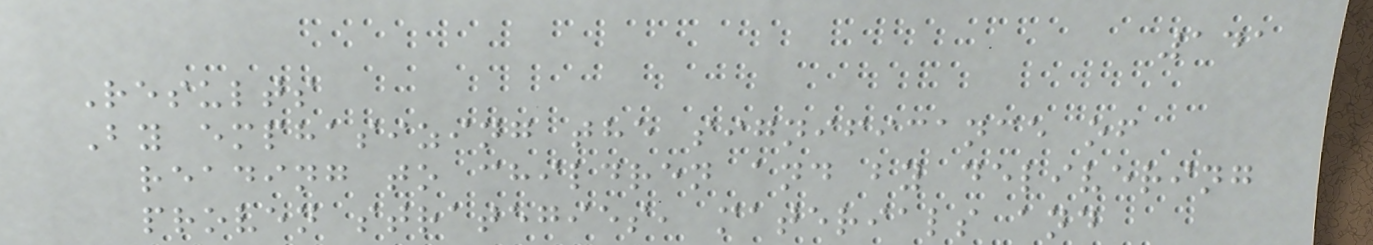141
Results
By emphasizing the significance of
reading to children and by delivering
proven strategies, materials and
